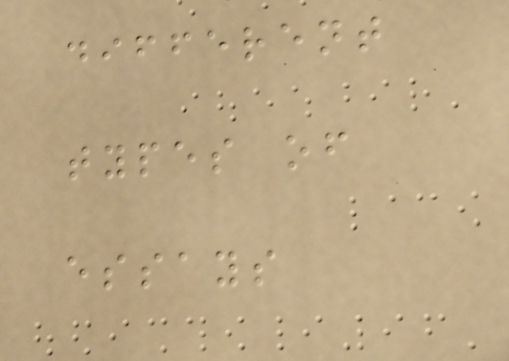different
types of
essays
